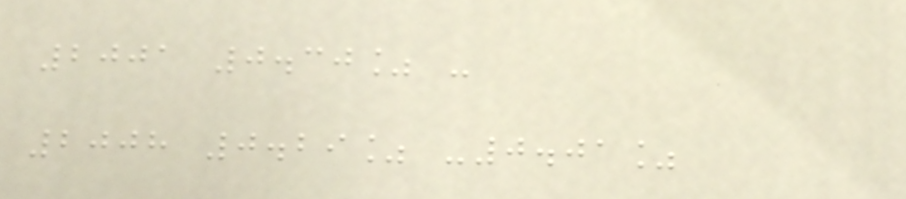2001 0.30% -
2008 0.29% -0.01%
